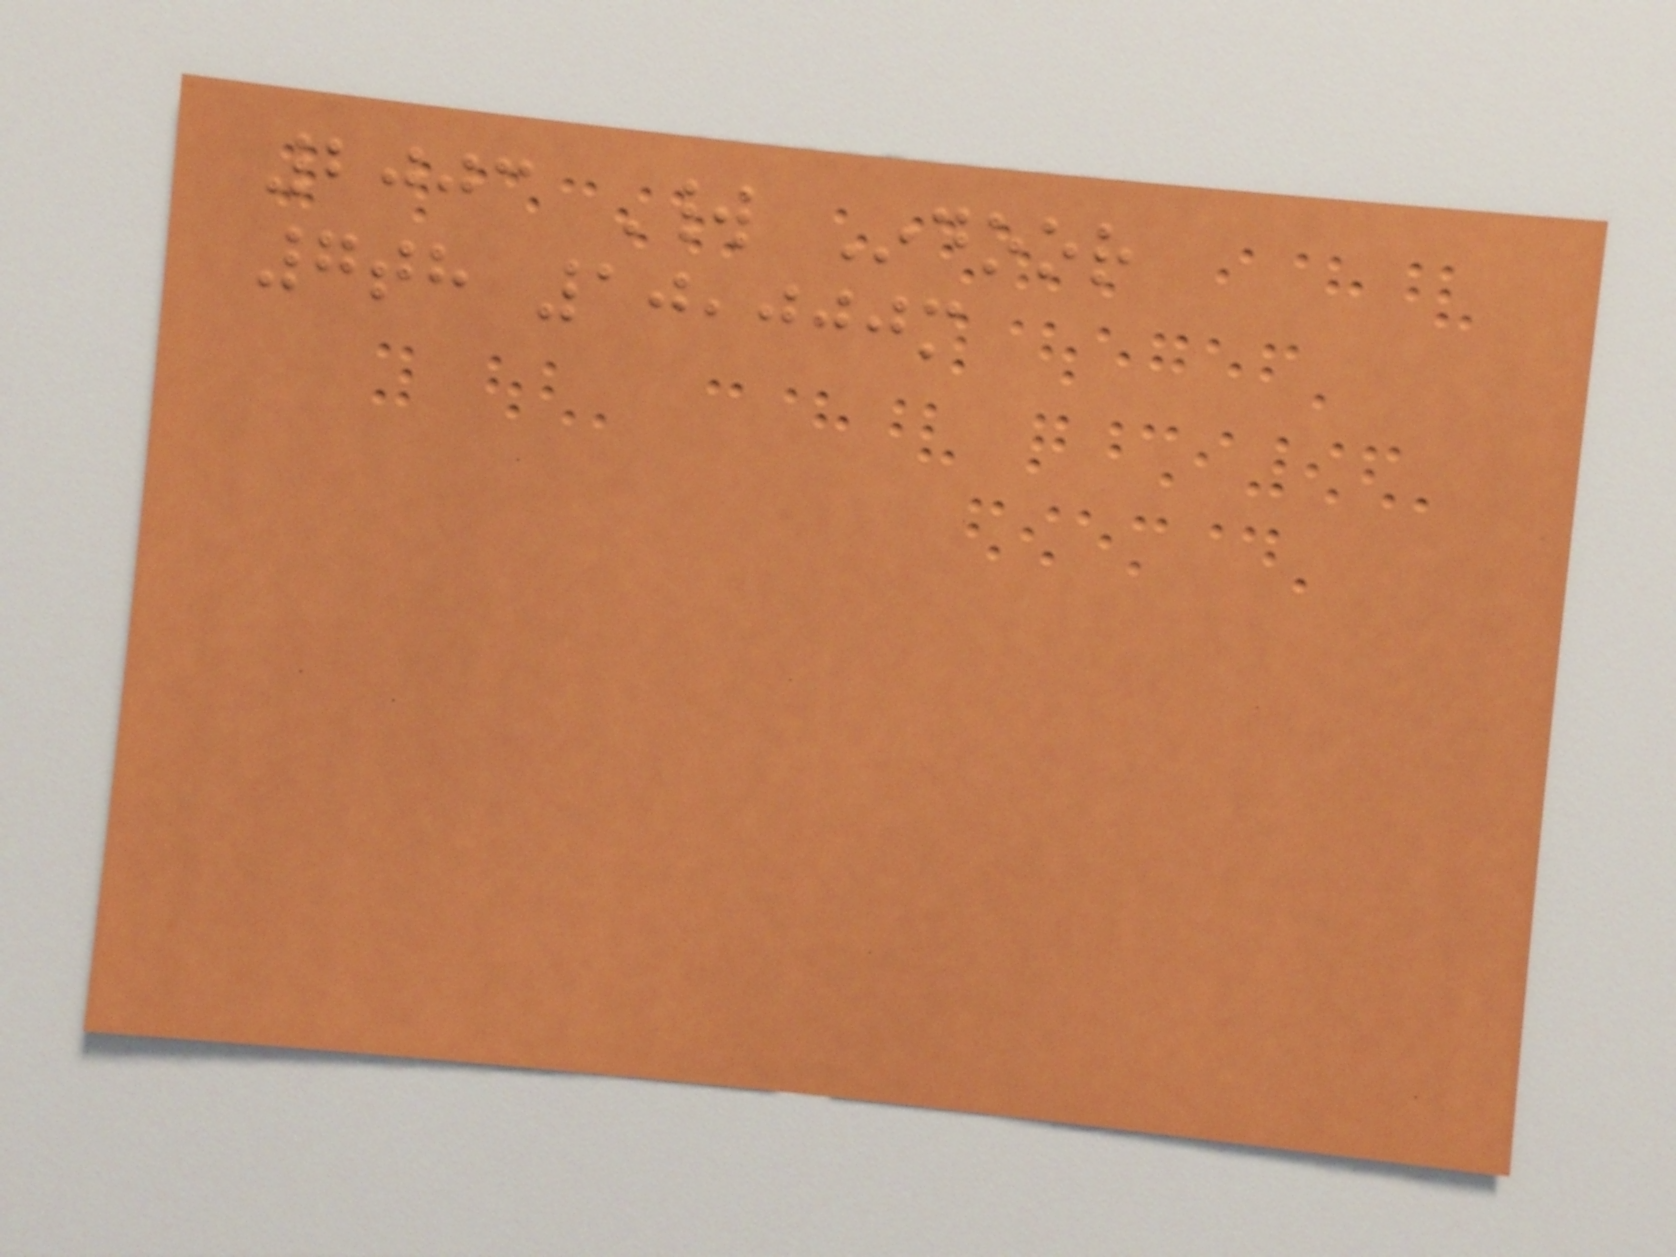2003 World Indoor
7th 10,000m
